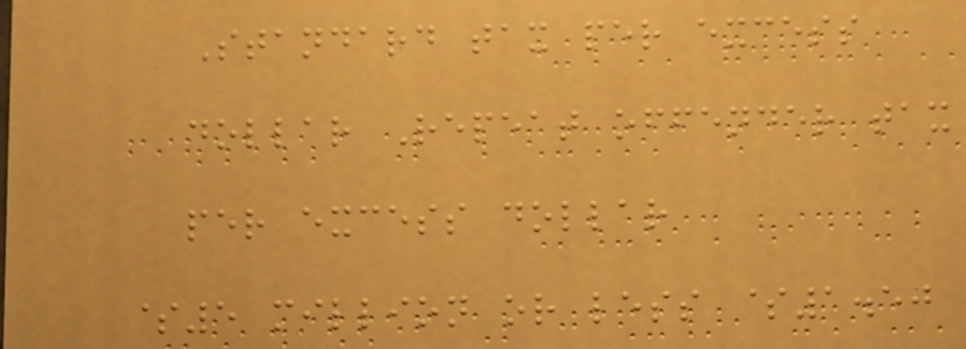Standard tax per excess
dollar Repeat offender tax
per excess dollar
$5 million or less $1.50
